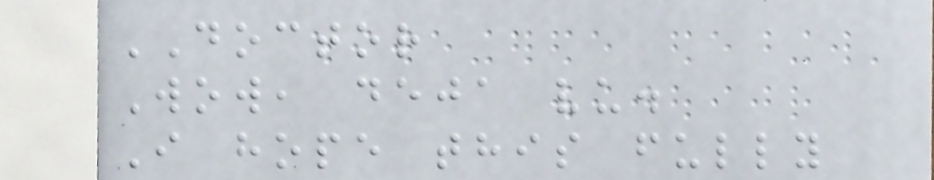DOCTOR
Wow, deja vu.
I hope this fully
